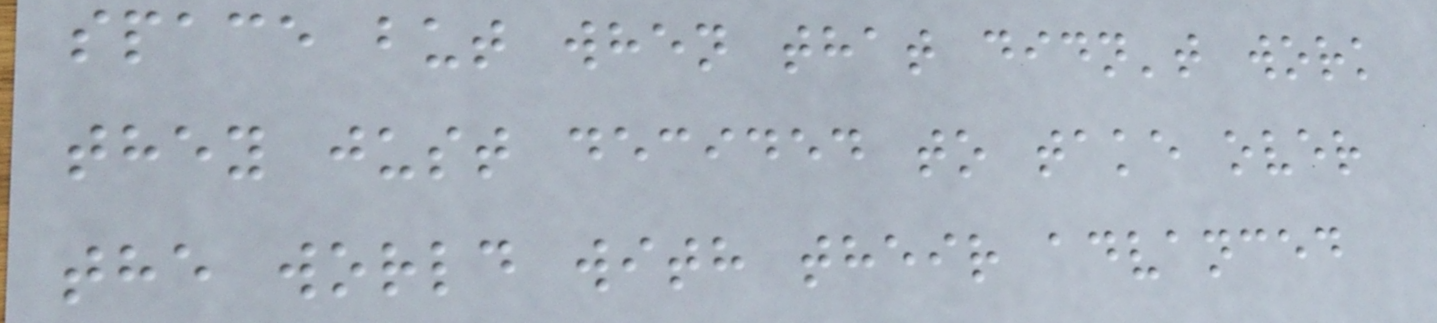space but when that didn't work
they just decided to take over
the world with their advanced
